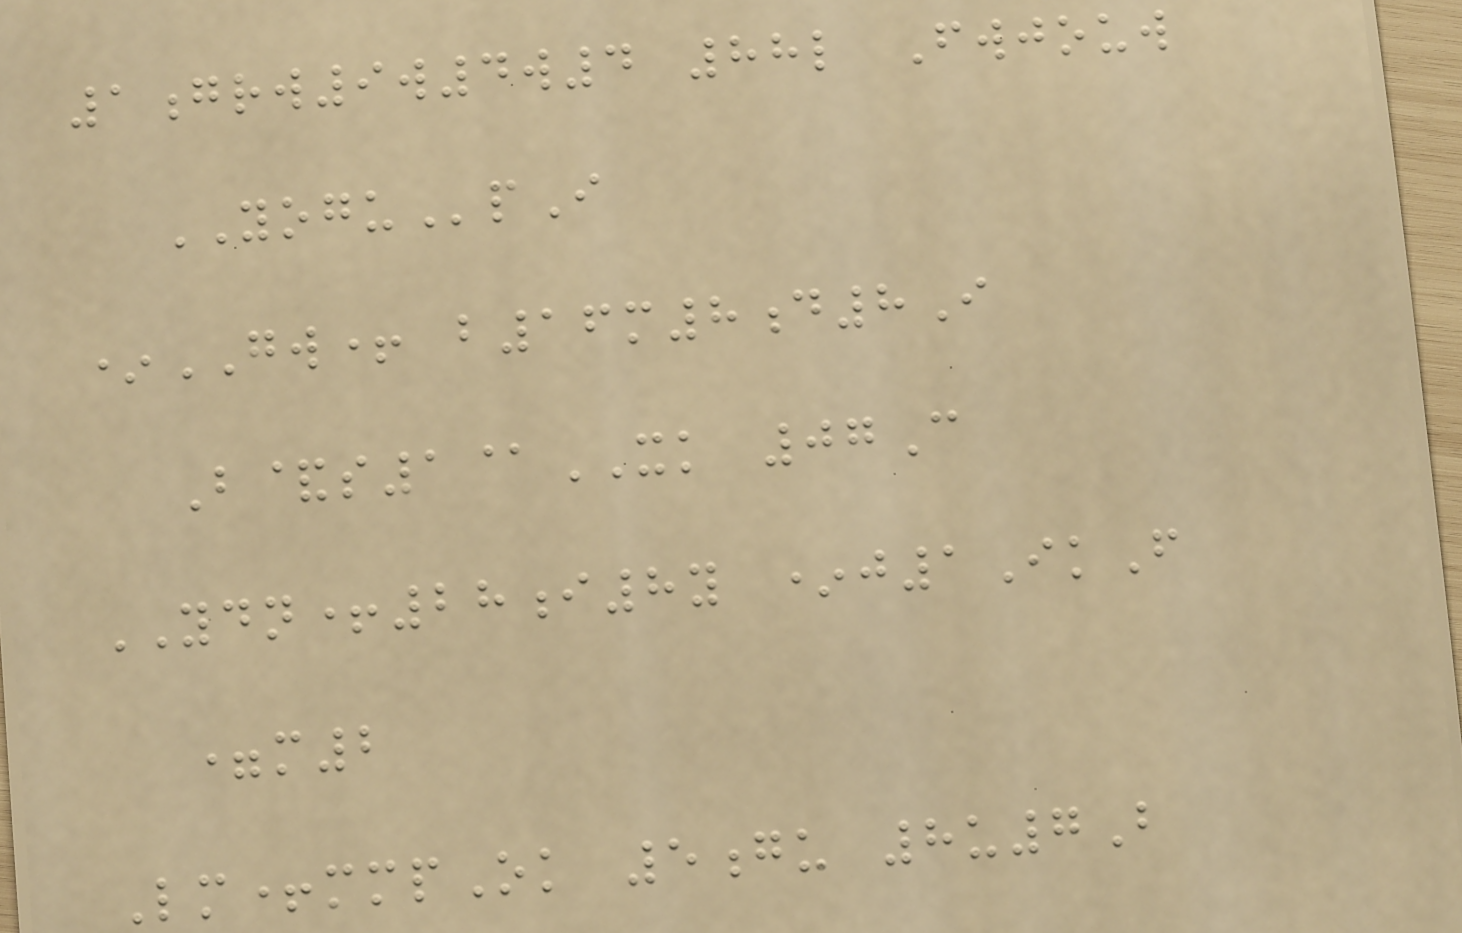1grw9w4w4 88l Fwjouw
YOGUpI
*GW+ b16m8d8I
B&s1@XK 07C
YDN+28i8y *j1IkF
=m2
Lm+mmpOk 5gu 8u7B
